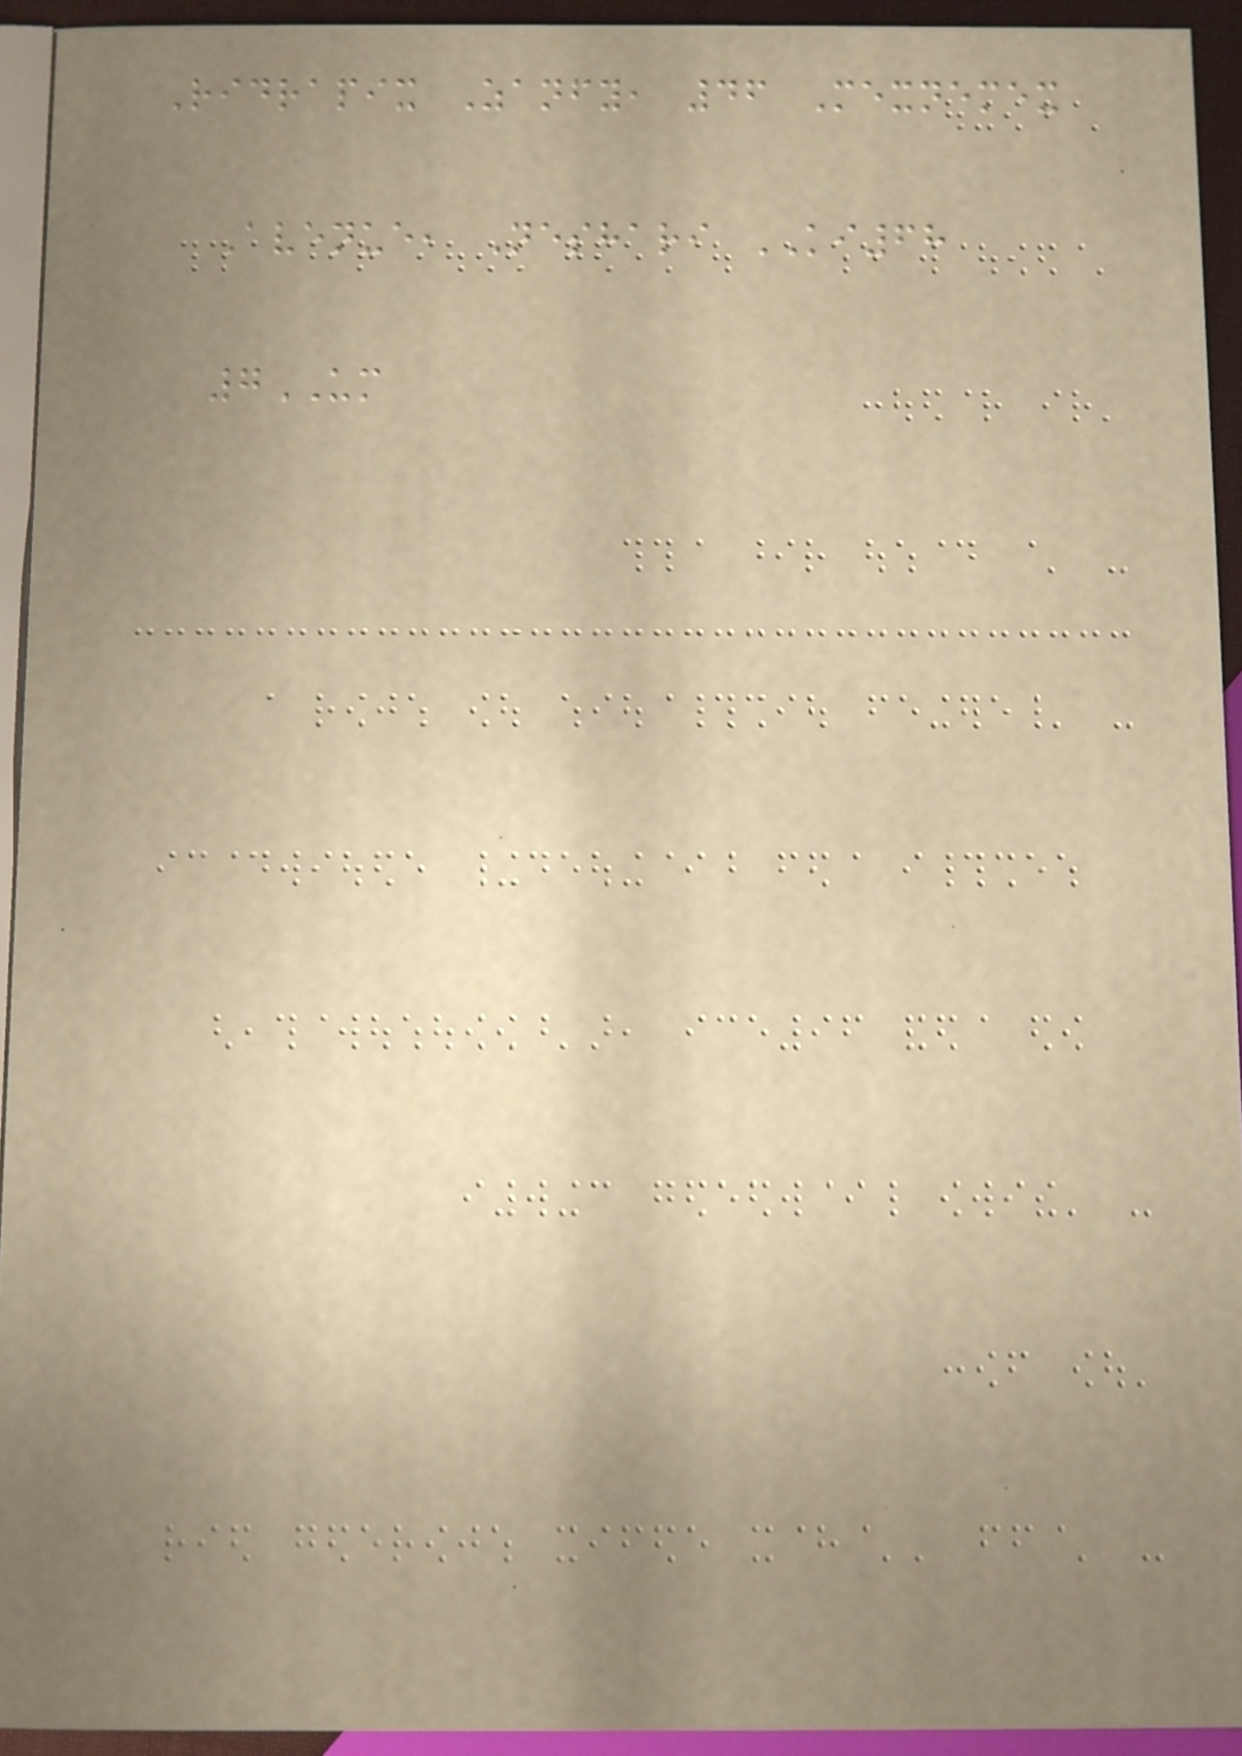Ridrapix Zanfy, 46 Mexnemex
Avenue, Neshari KI68
7UM
